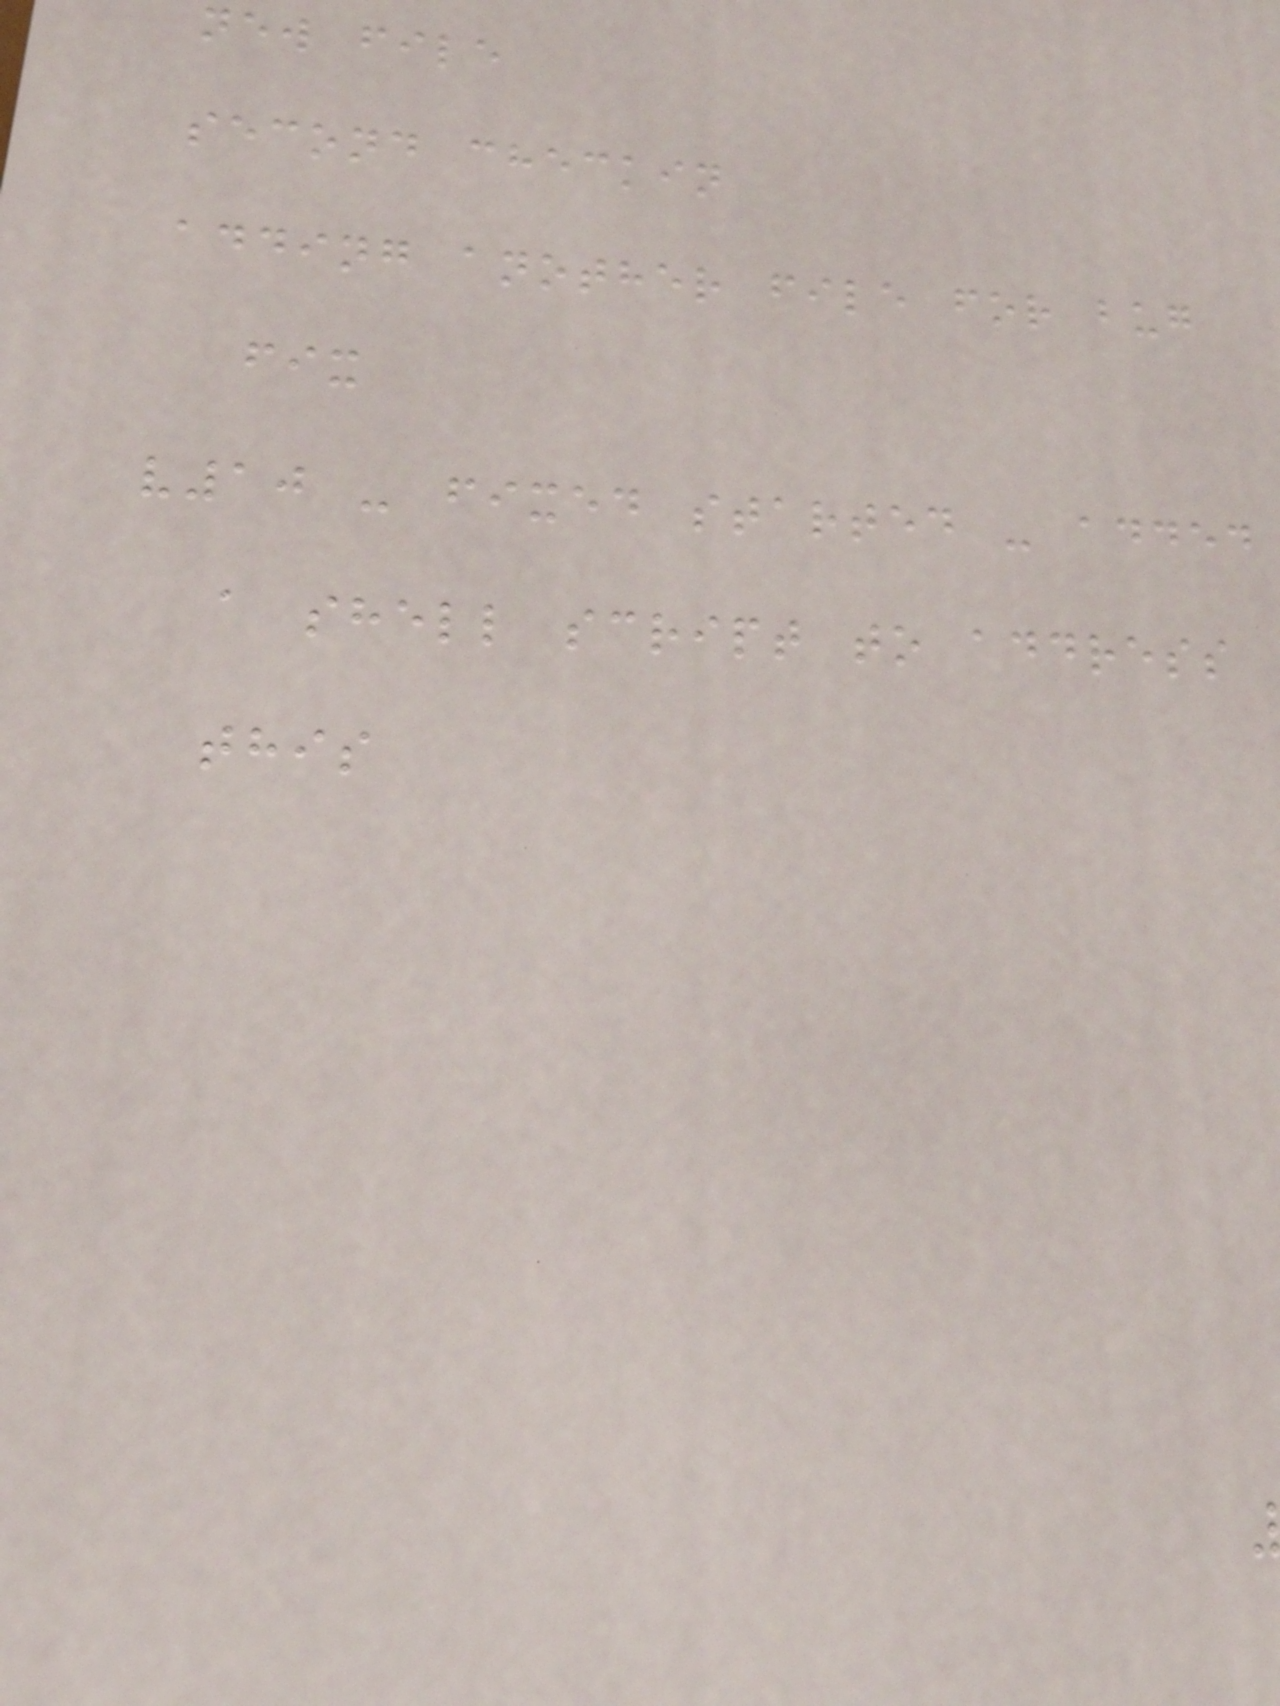new file
second checkin
adding another file for bug
fix
v10 - fixed started - added
a shell script to address
this
